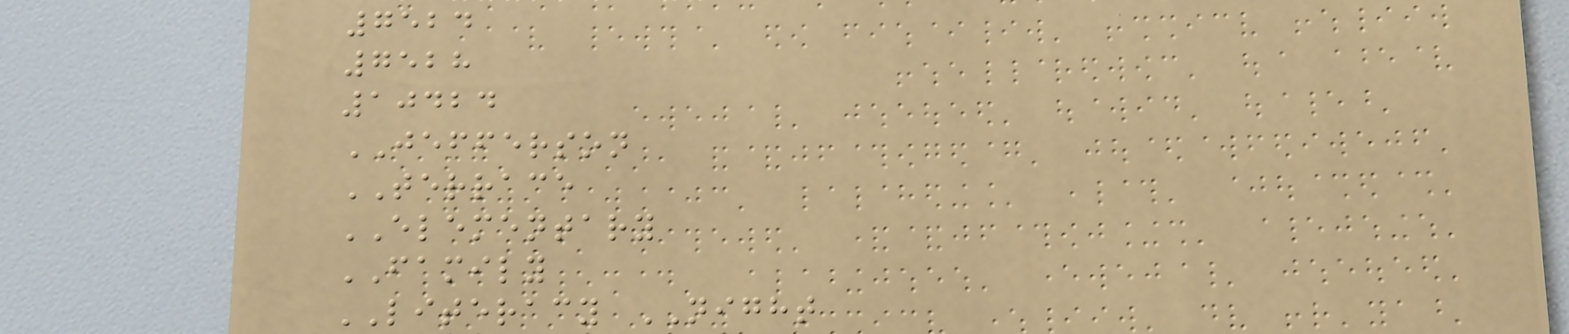7524
7528
10424
JEFFERSON
TERRACE
ELEMENTARY
FAMILY
LITERACY NIGHT
